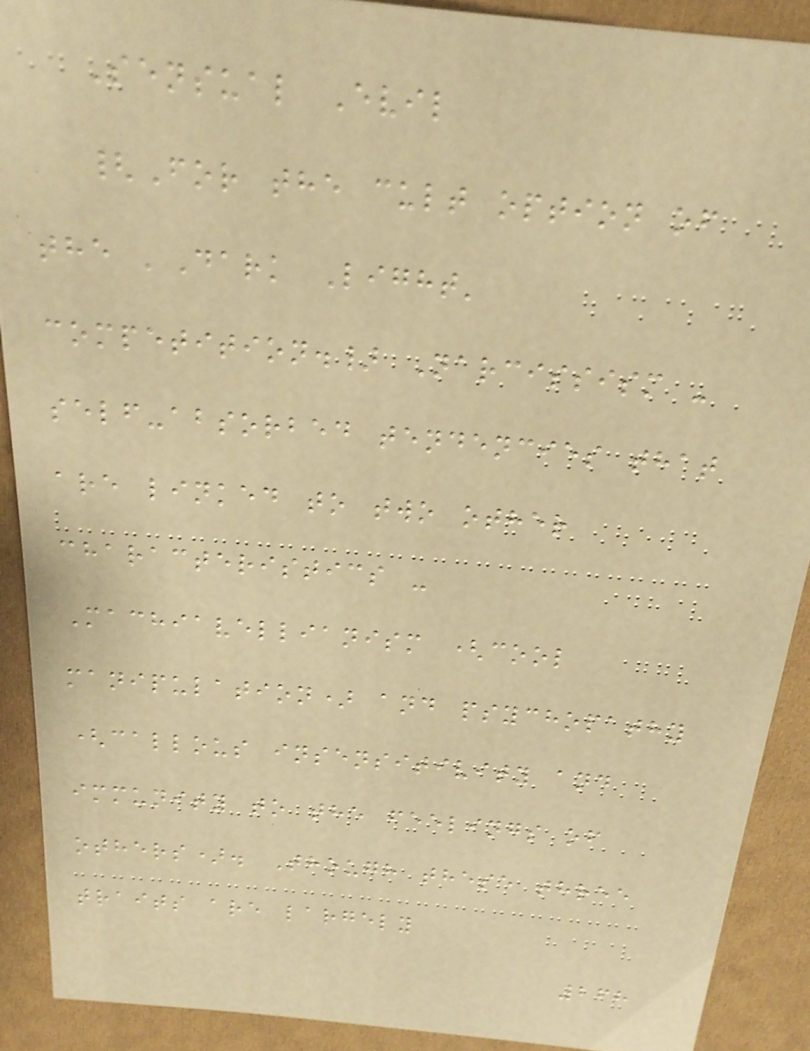Sensual Evil
{For the cult option of
the 'Dark Light'
competition.} Narcissism -
self-absorbed tendencies that
are linked to two other
characteristics -
Machiavellianism (cool
manipulation) and psychopathy
(callous insensitivity and
immunity to the feelings of
others). Though these three
traits are largely
268
